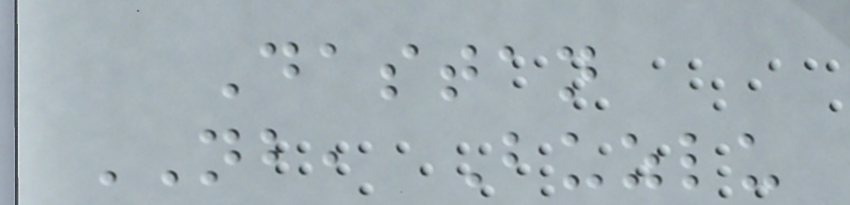Dastan
NB, Buzlu
